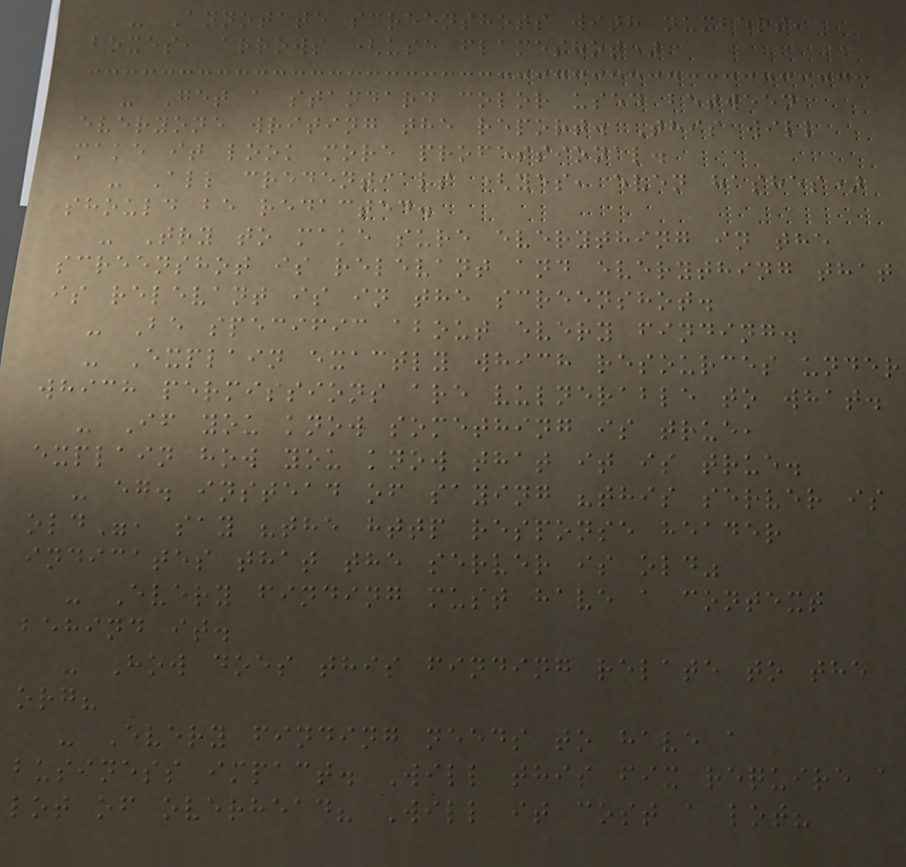- Annotate screenshots with numbers,
boxes, arrows (use flameshot)
- Get a standard color used between
everyone writing the report. This will
make it look more professional.
- All credentials (yes, even hashes)
should be redacted.
- Try to make sure everything in the
screenshot is relevant and everything that
is relevant is in the screenshot.
- Be specific about every finding.
- Explain exactly which resources under
which permissions are vulnerable to what.
- If you know something is true,
explain how you know that it is true.
- eg. instead of saying "this server is
old", say "the http response header
indicates that the server is old"
- Every finding must have a context
behind it.
- How does this finding relate to the
org?
- Every finding needs to have a
business impact. Will this fix require a
lot of overhead? Will it cost a lot?
